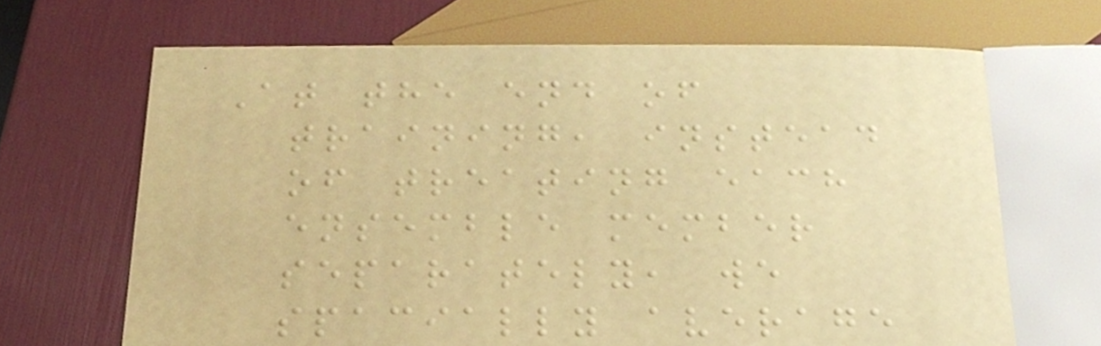At the end of
training, instead
of treating each
ensemble member
separately, we
spacially average
